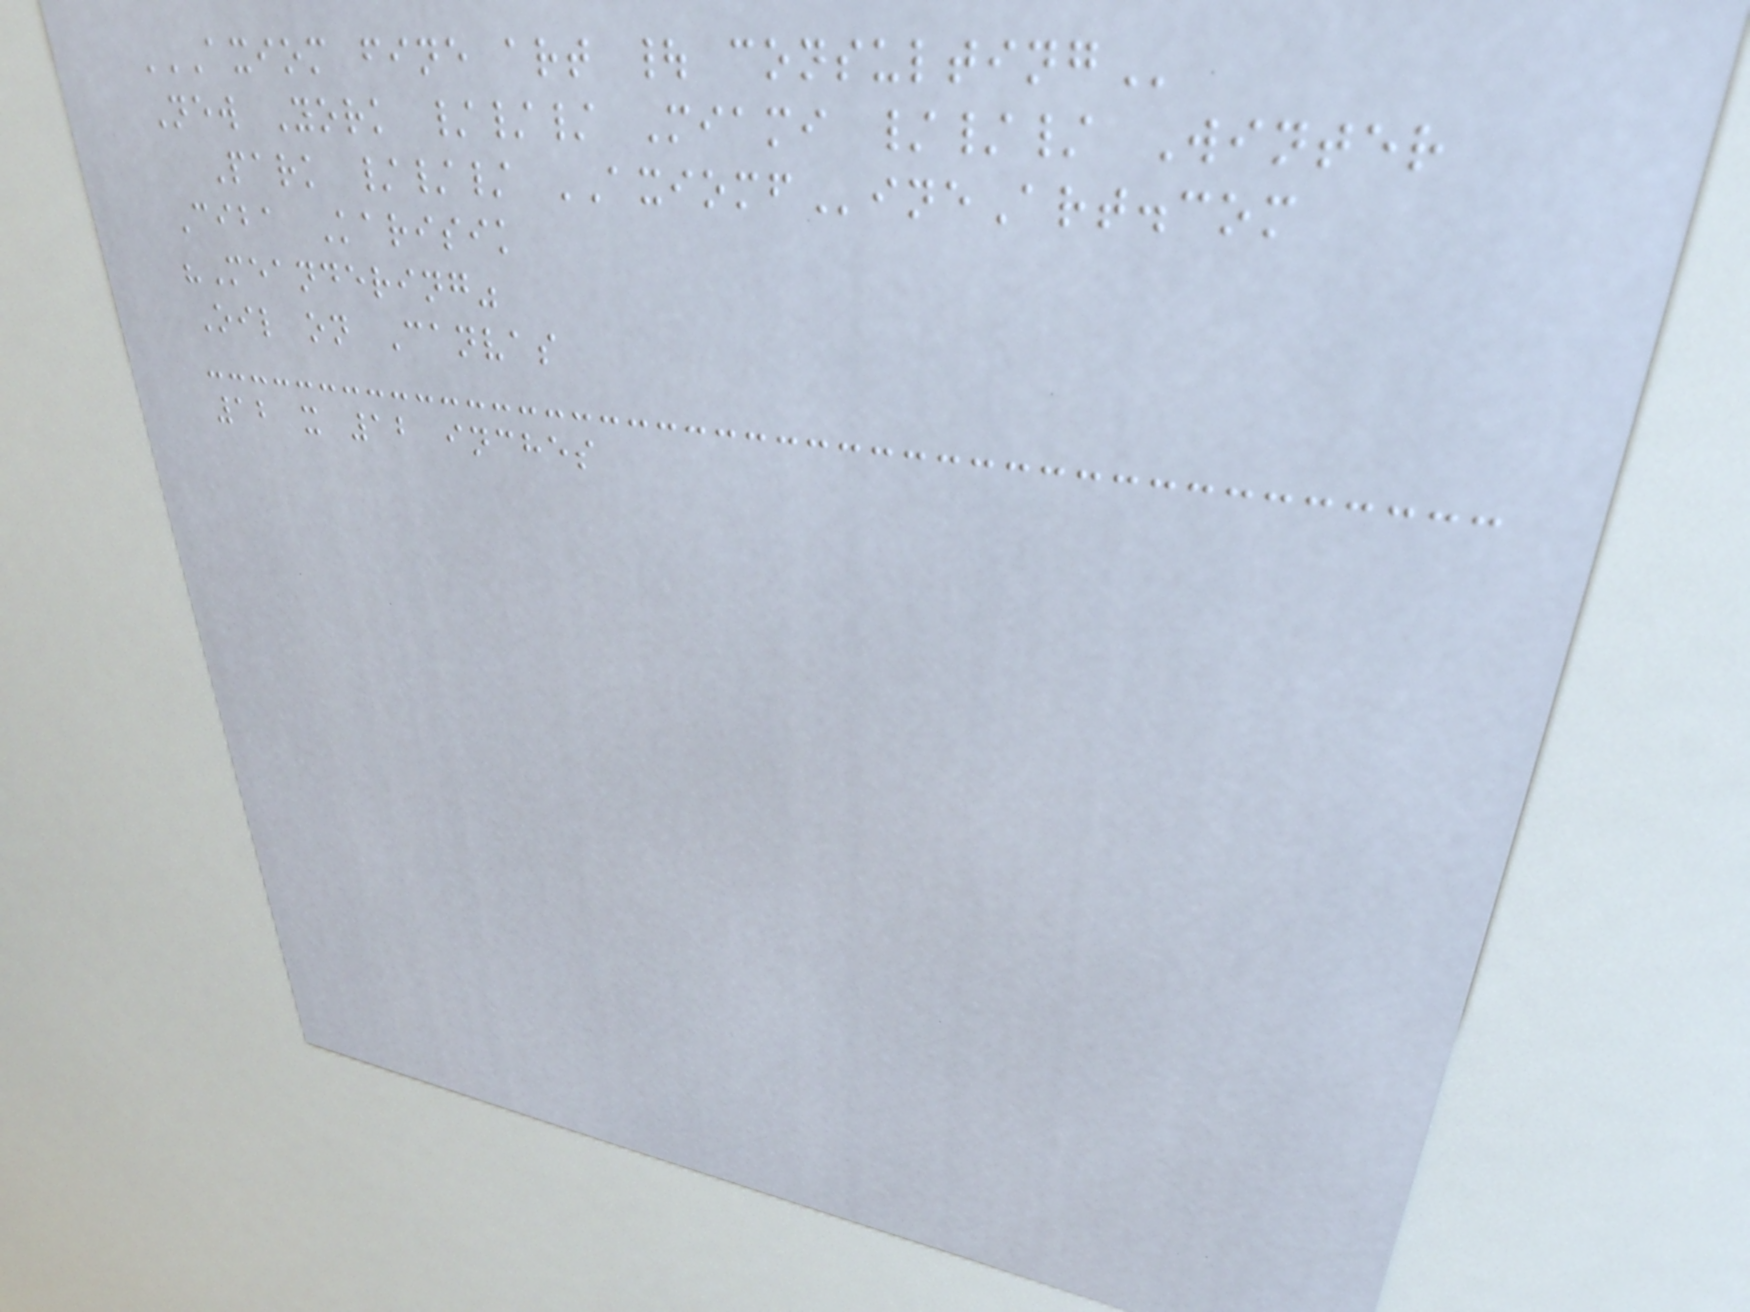AXIOM FINE ART | CONSULTING
New York /// Miami /// Winter
Park /// AXIOMFineArt.com
Ciba Karisik
"Meandering"
Oil on Canvas
12 x 12 inches
